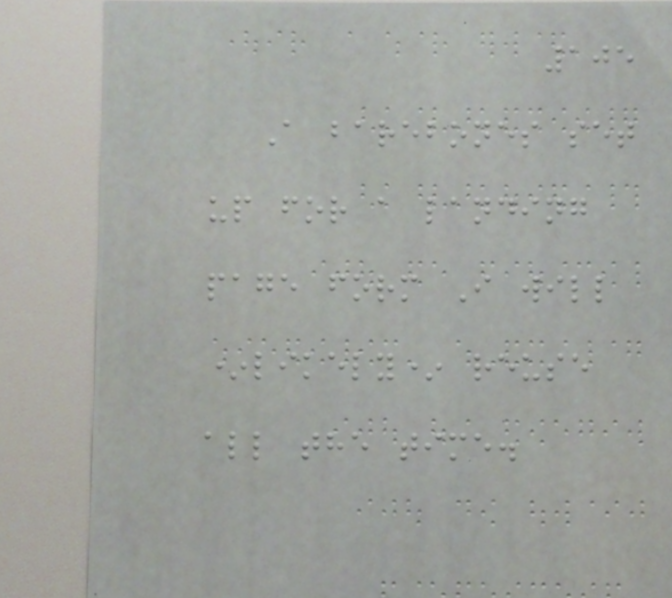105
A barebones set
up for a landing
page form I will
*likely* reuse
all the time.
